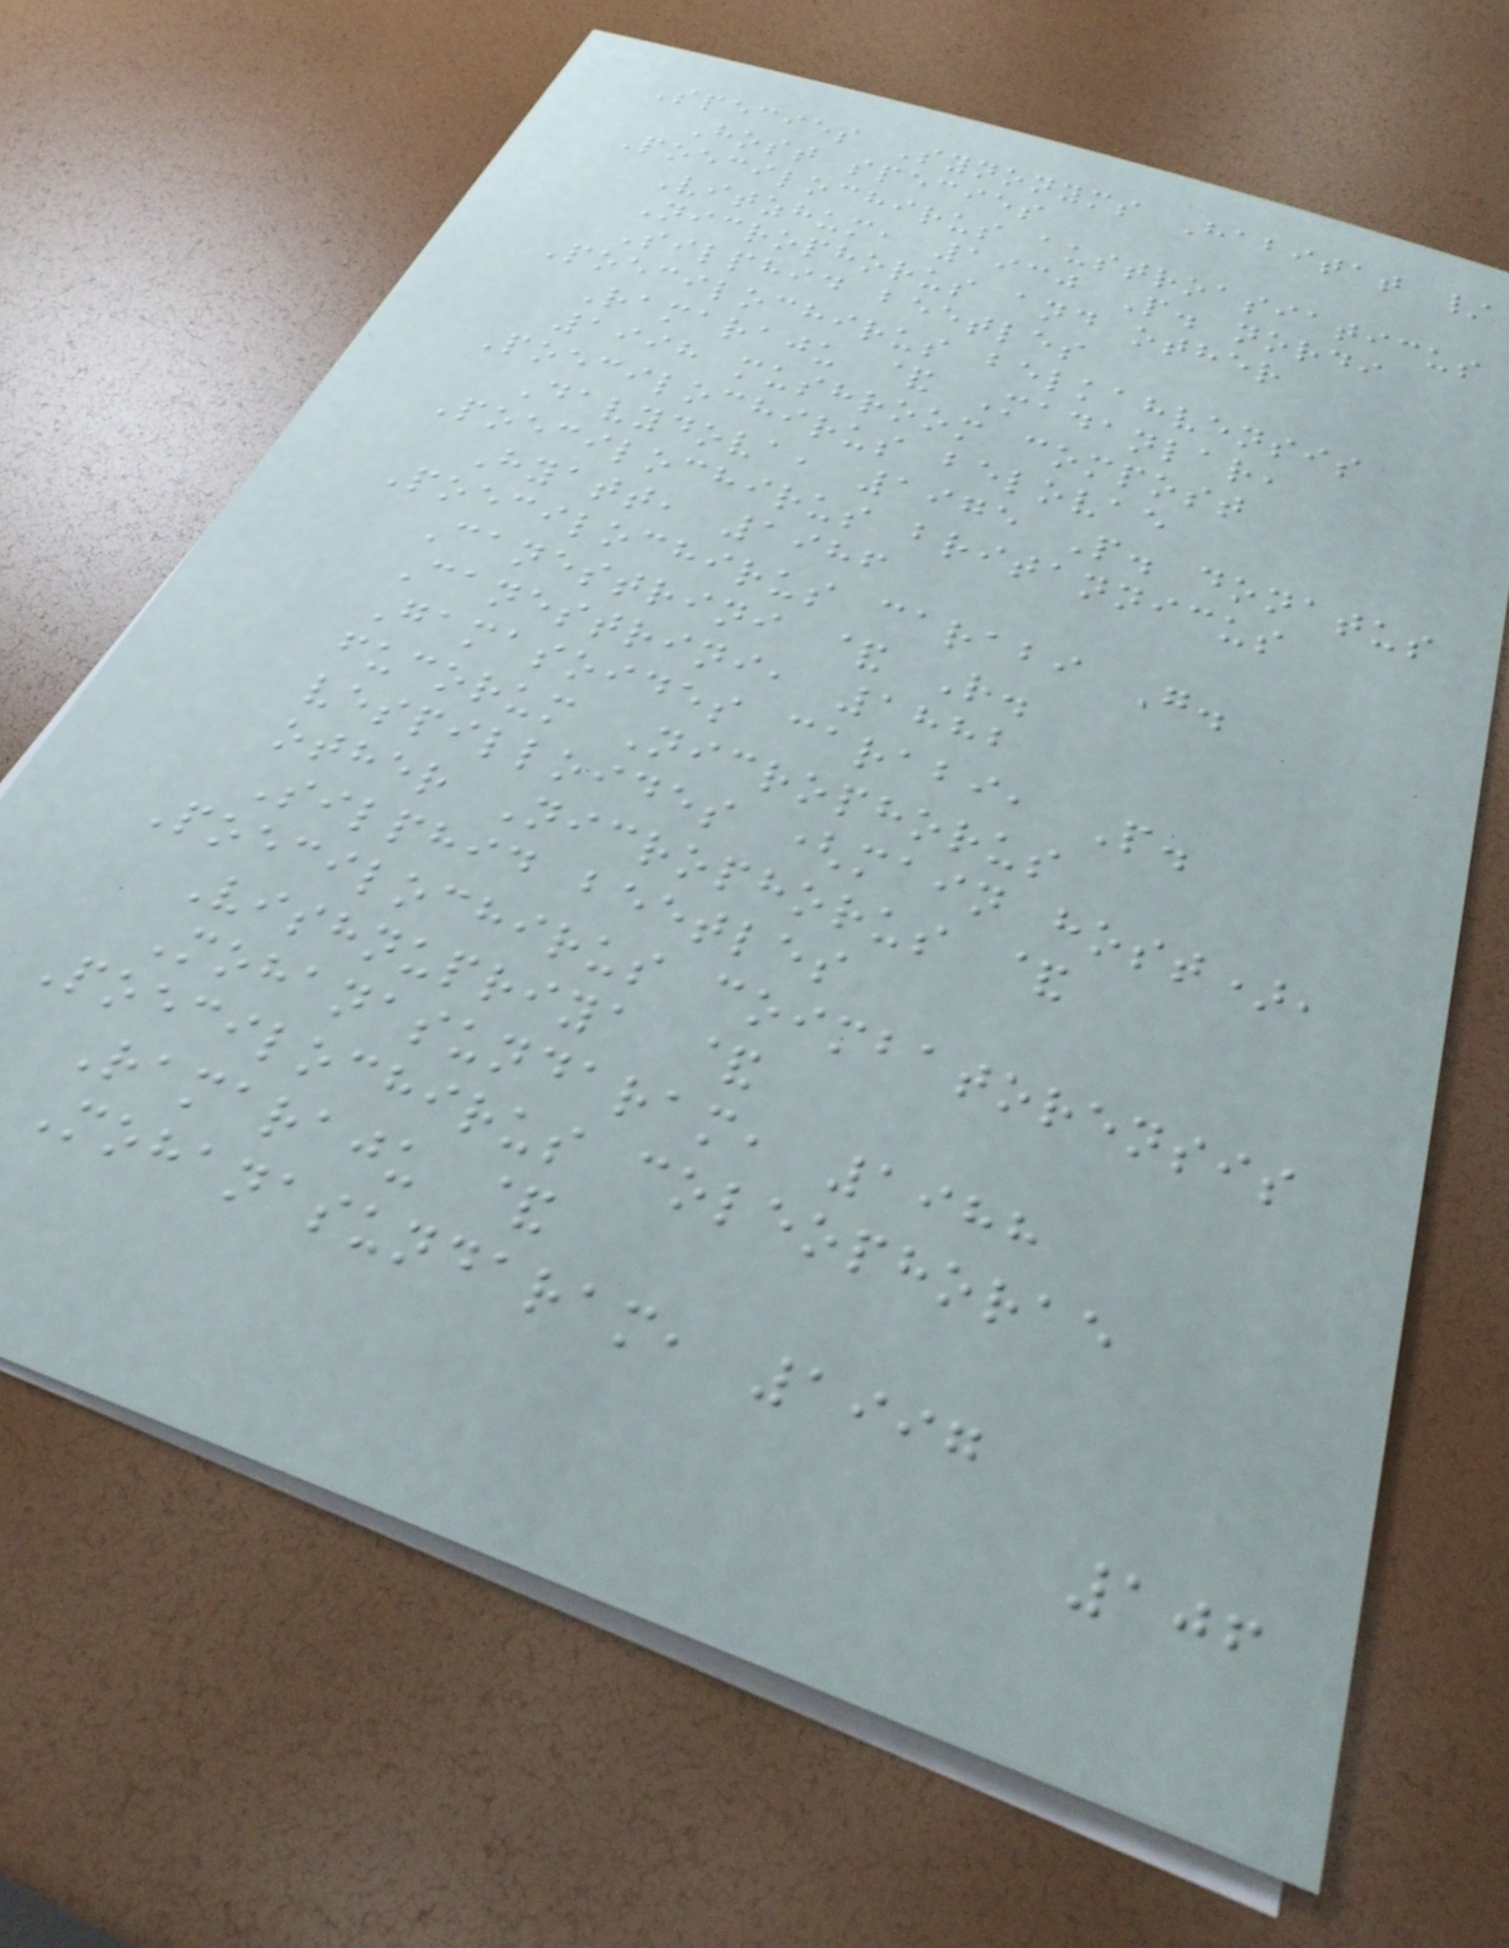Species Synonyms Habitat /
Host species
Poecilochirus austroasiaticus
Vitzhum, 1930 P. nordi
Nicrophorus and other
Silphid beetles
Poecilochirus belkahvensis
Ramaraju & Madanlar,
1998 mushroom compost
Poecilochirus belovae
Davydova, 1975 P. donatus
Poecilochirus britannicus
Hyatt, 1986
Poecilochirus carabi G.
Canestrini & R.
Canestrini, 1882
Gamasoides carabi, P.
fucorum Nicrophorus
vespilloides (main host),
other Nicrophorus &
Silphid beetles
Poecilochirus coimbatorensis
Vishnupriya &
Mohanasundaram, 1988
Poecilochirus coleophorae
Ramaraju &
Mohanasundaram, 1997
106
